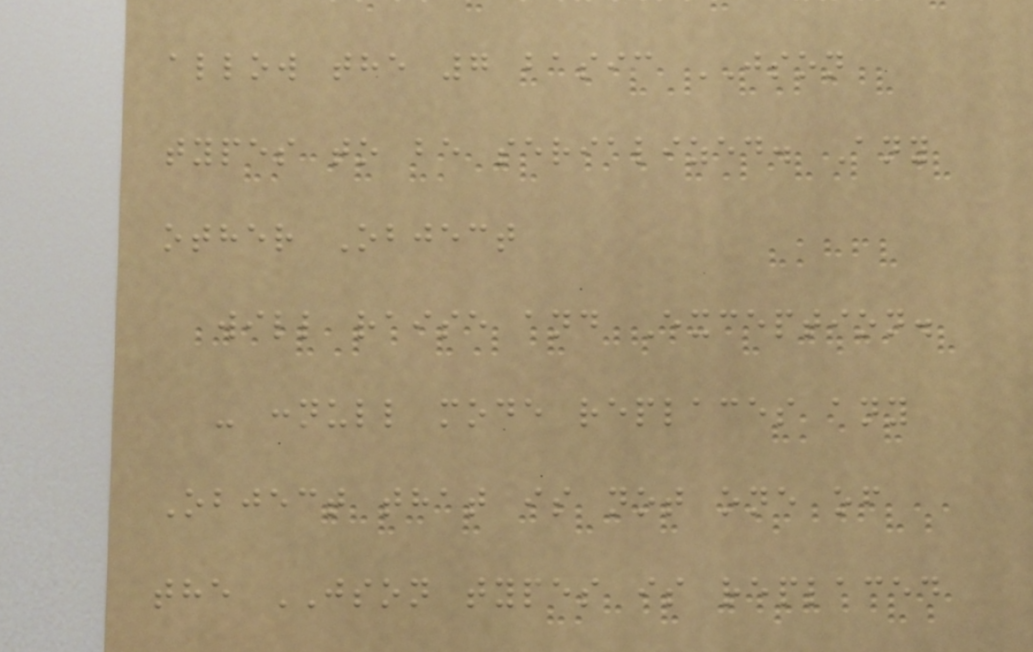allow the 7 basic JSON
types to be serialized. Any
other Object
will raise and Exception.
- :null mode replaces any
Object that is not one of
the JSON types is replaced
